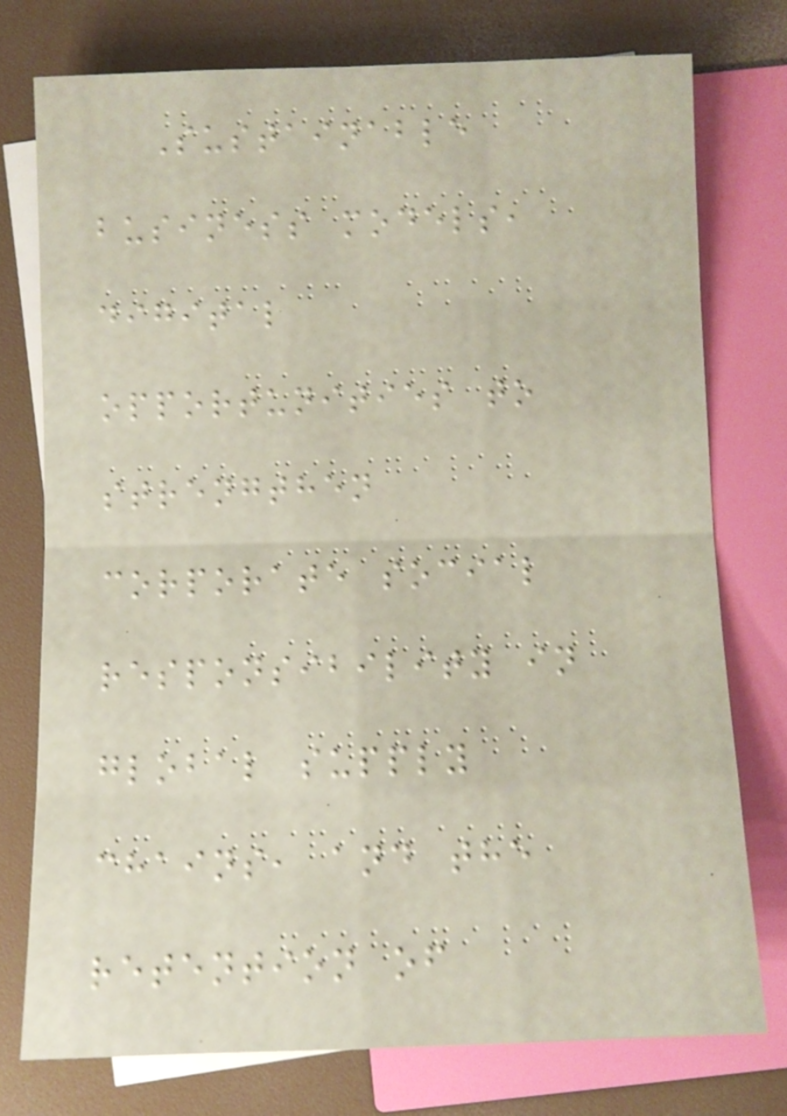Sustainable
business models,
digital
opportunities to
strengthen
corporate social
responsibility in
global supply
chains, and the
retention of
